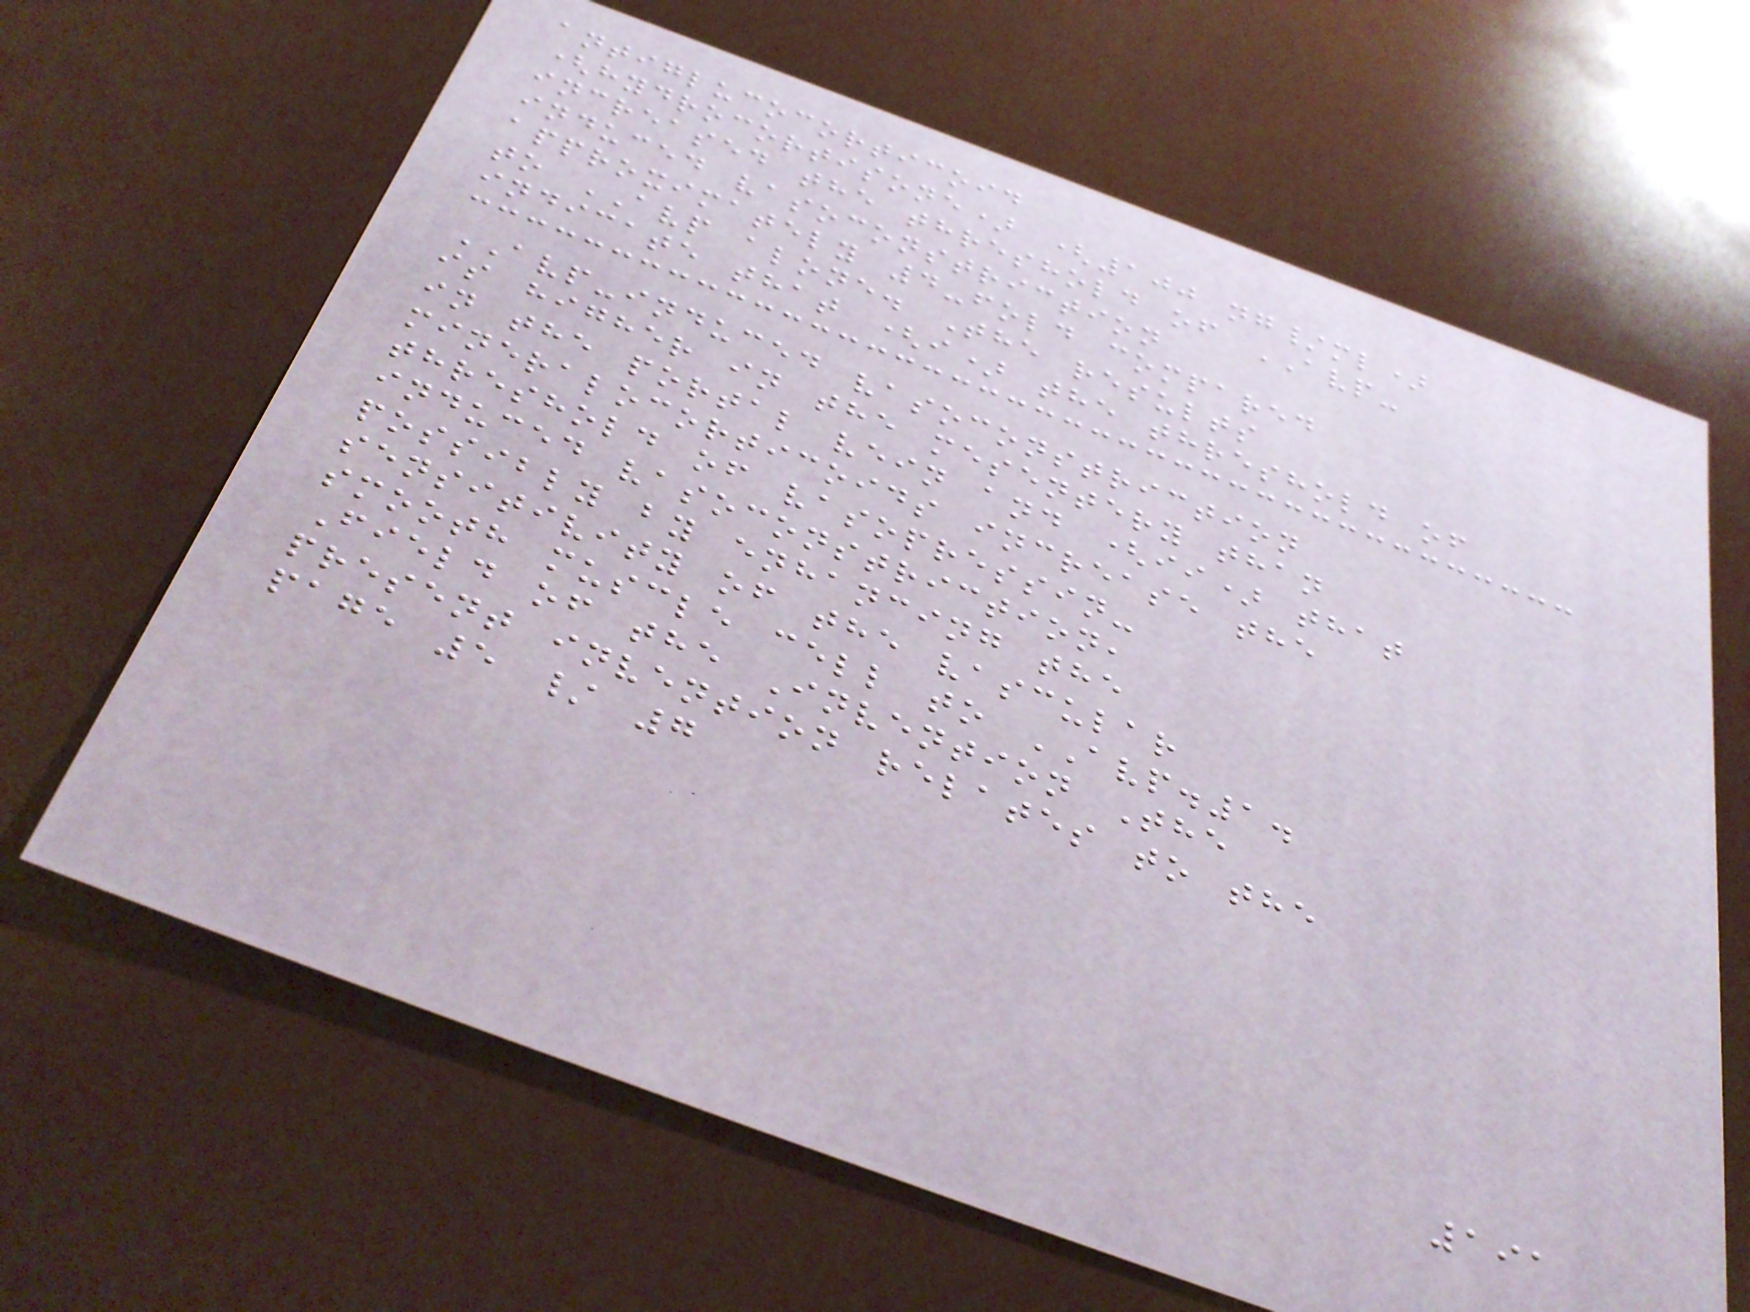antiglucocorticoid
(hydrocortisone) (100 ng/ml)
increased the threshold of AVP-
induced vasoconstriction
approximately 4-fold compared
to AVP alone. The results
indicate that (i) the threshold of
AVP-induced vasoconstriction
is higher in the mesentery than
in the portal vein and (ii) that
mineralocorticoids increase the
threshold of vasopressin-
induced vasoconstriction,
possibly by enhancing the
sensitivity of the vascular
smooth muscle cell to AVP.1.
Field of the Invention The
present invention relates to the
page 5 / 7
191
